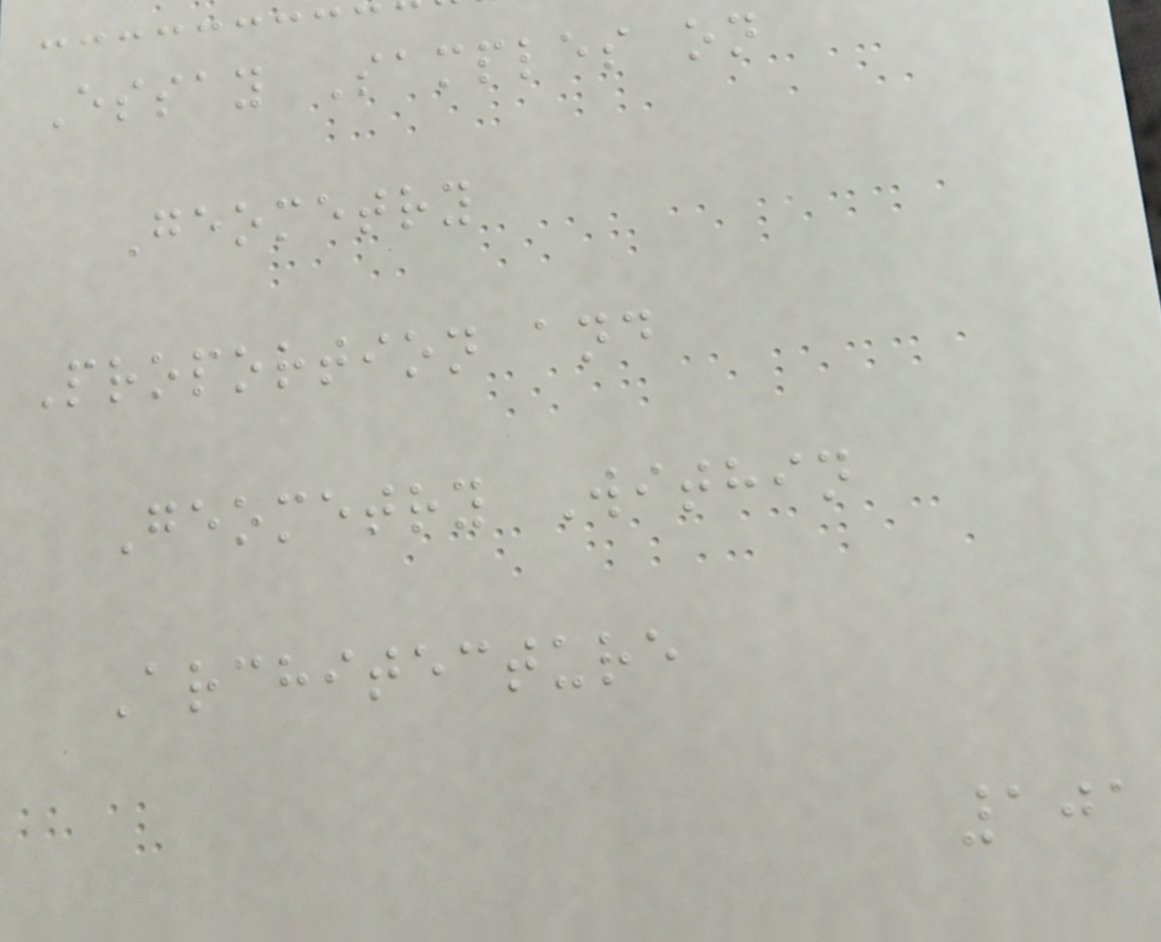Essay Samples on
Geometry
Proportion and
Geometry Within
Architecture
101
